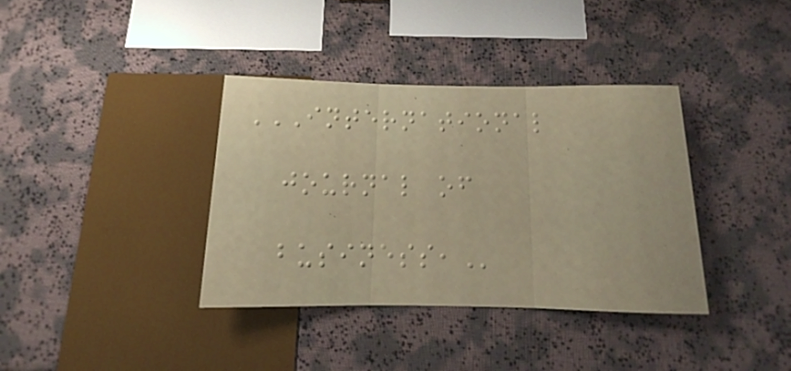INTERNATIONAL
JOURNAL OF
BUSINESS,
